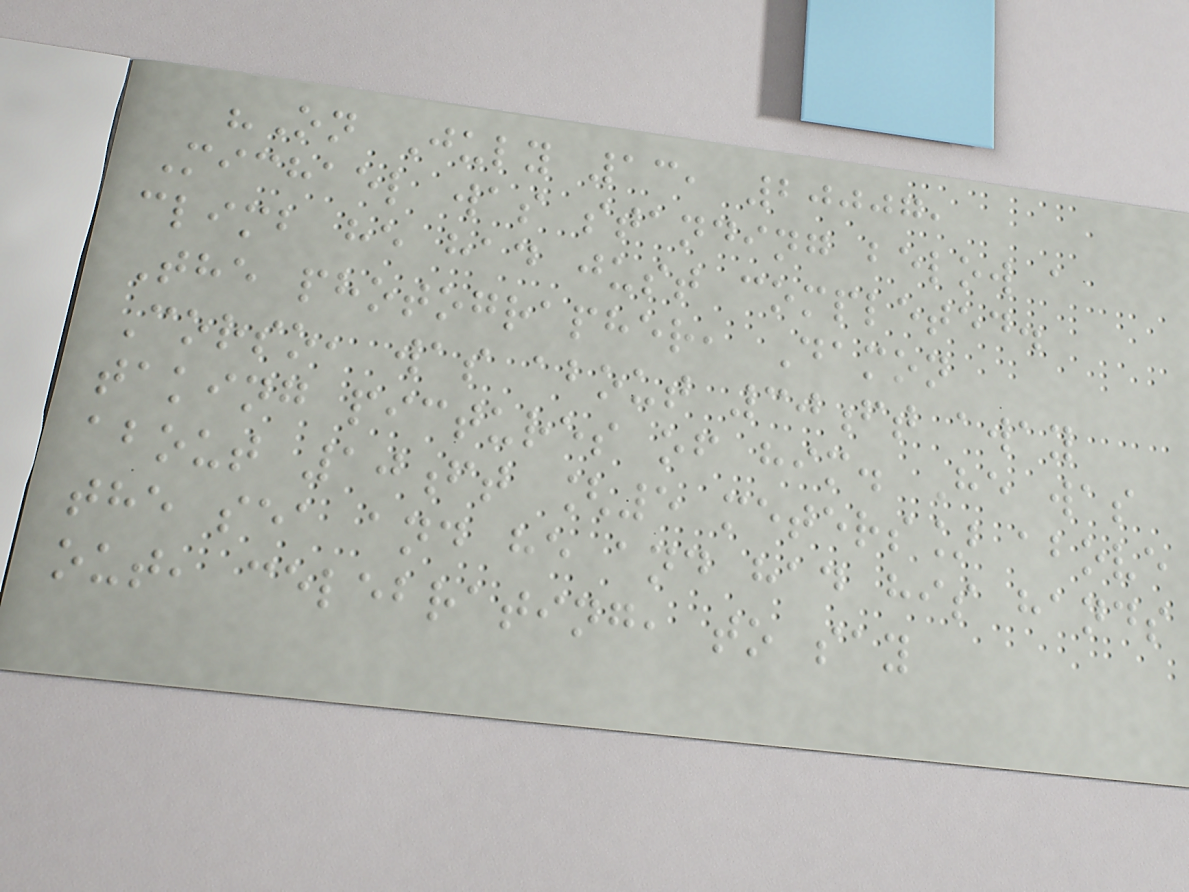"On July 13, 20007,
Michael was standing below a
climb he had just completed.
The photographer, Damon
Corso, was about 30ft away
taking pictures of him. He was
about 10ft [5 meters] above
the sea and he and had his hands
out, celebrating, to say
